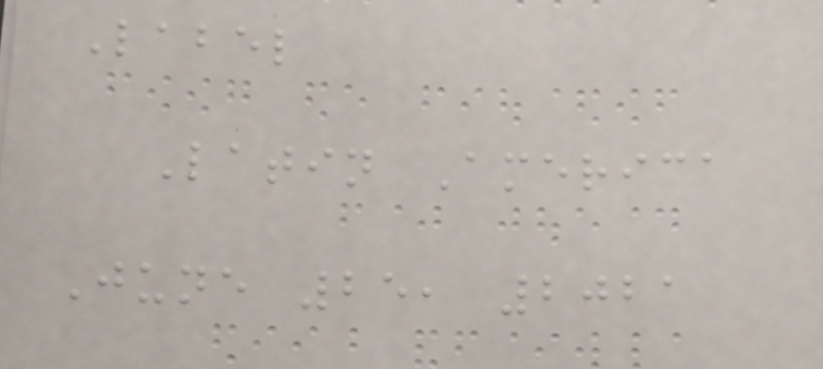Label
Latin America
June 25, 2021
